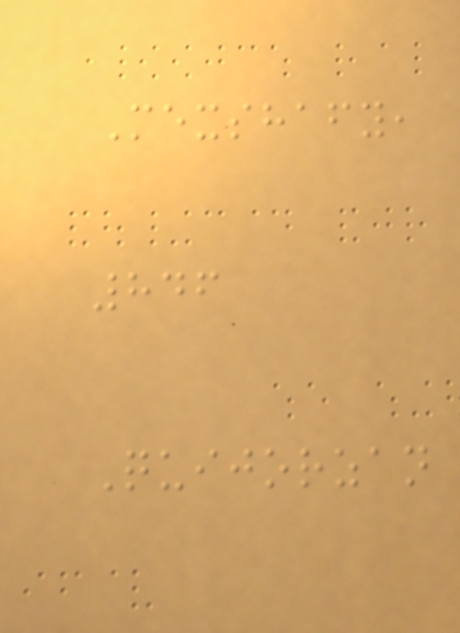Mexshafy,
846
Quijorzan
